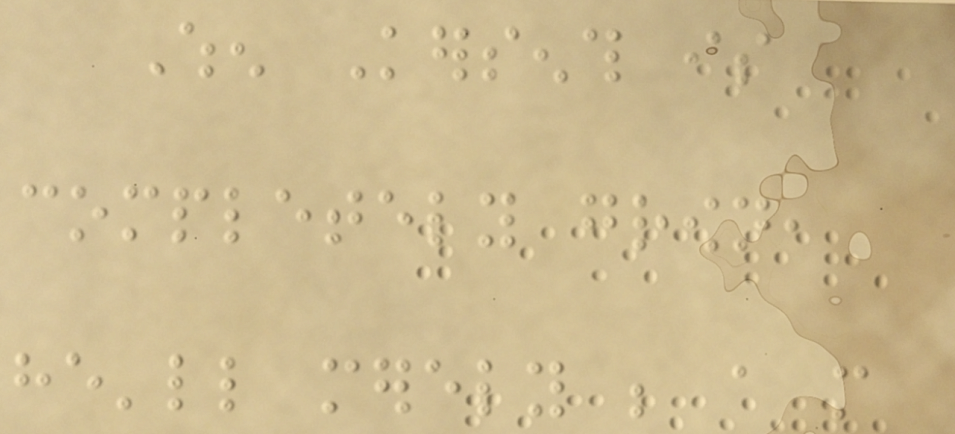When Kersenth is
completely grown,
he'll merely be a more
